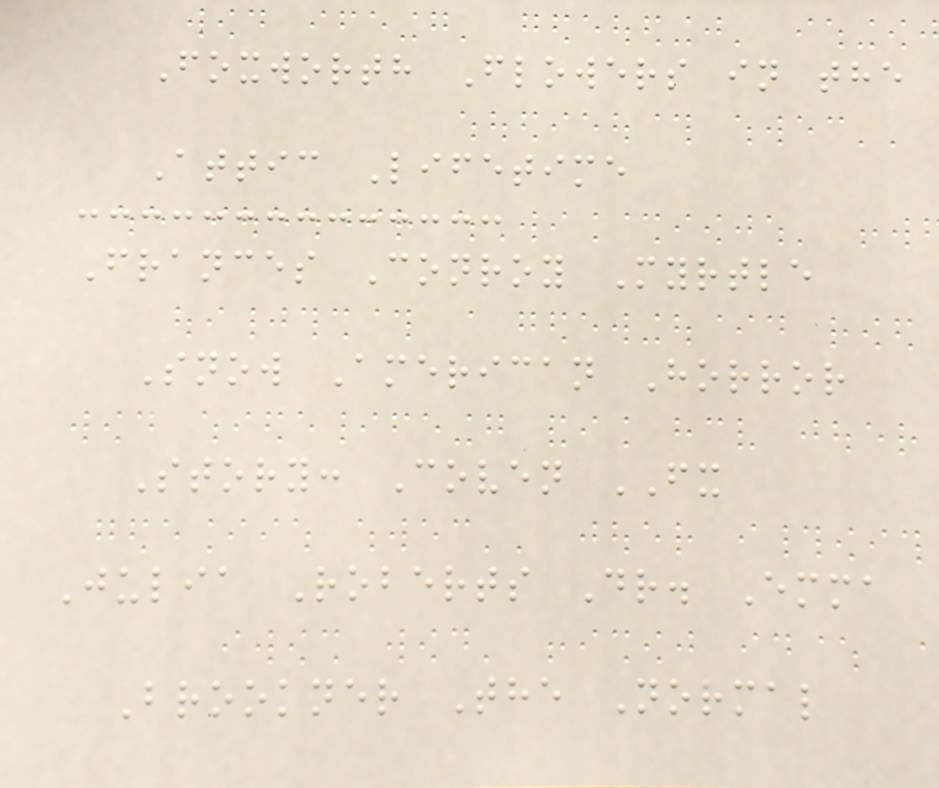Foxworth Flowers in the
Attic Lifetime
Frances Conroy Myrtle
Snow American Horror
Story: Coven FX
Julia Roberts Dr. Emma
Brookner The Normal
